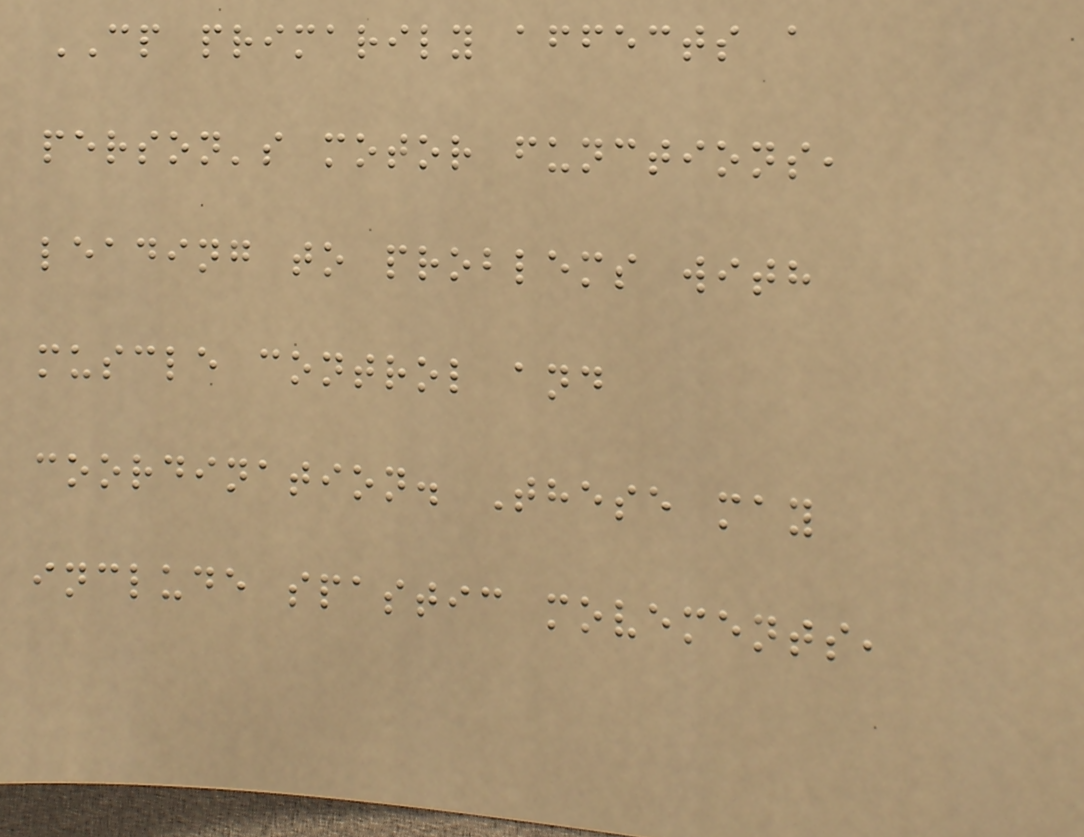CP primarily affects a
person's motor functions,
leading to problems with
muscle control and
coordination. These may
include spastic movements,
